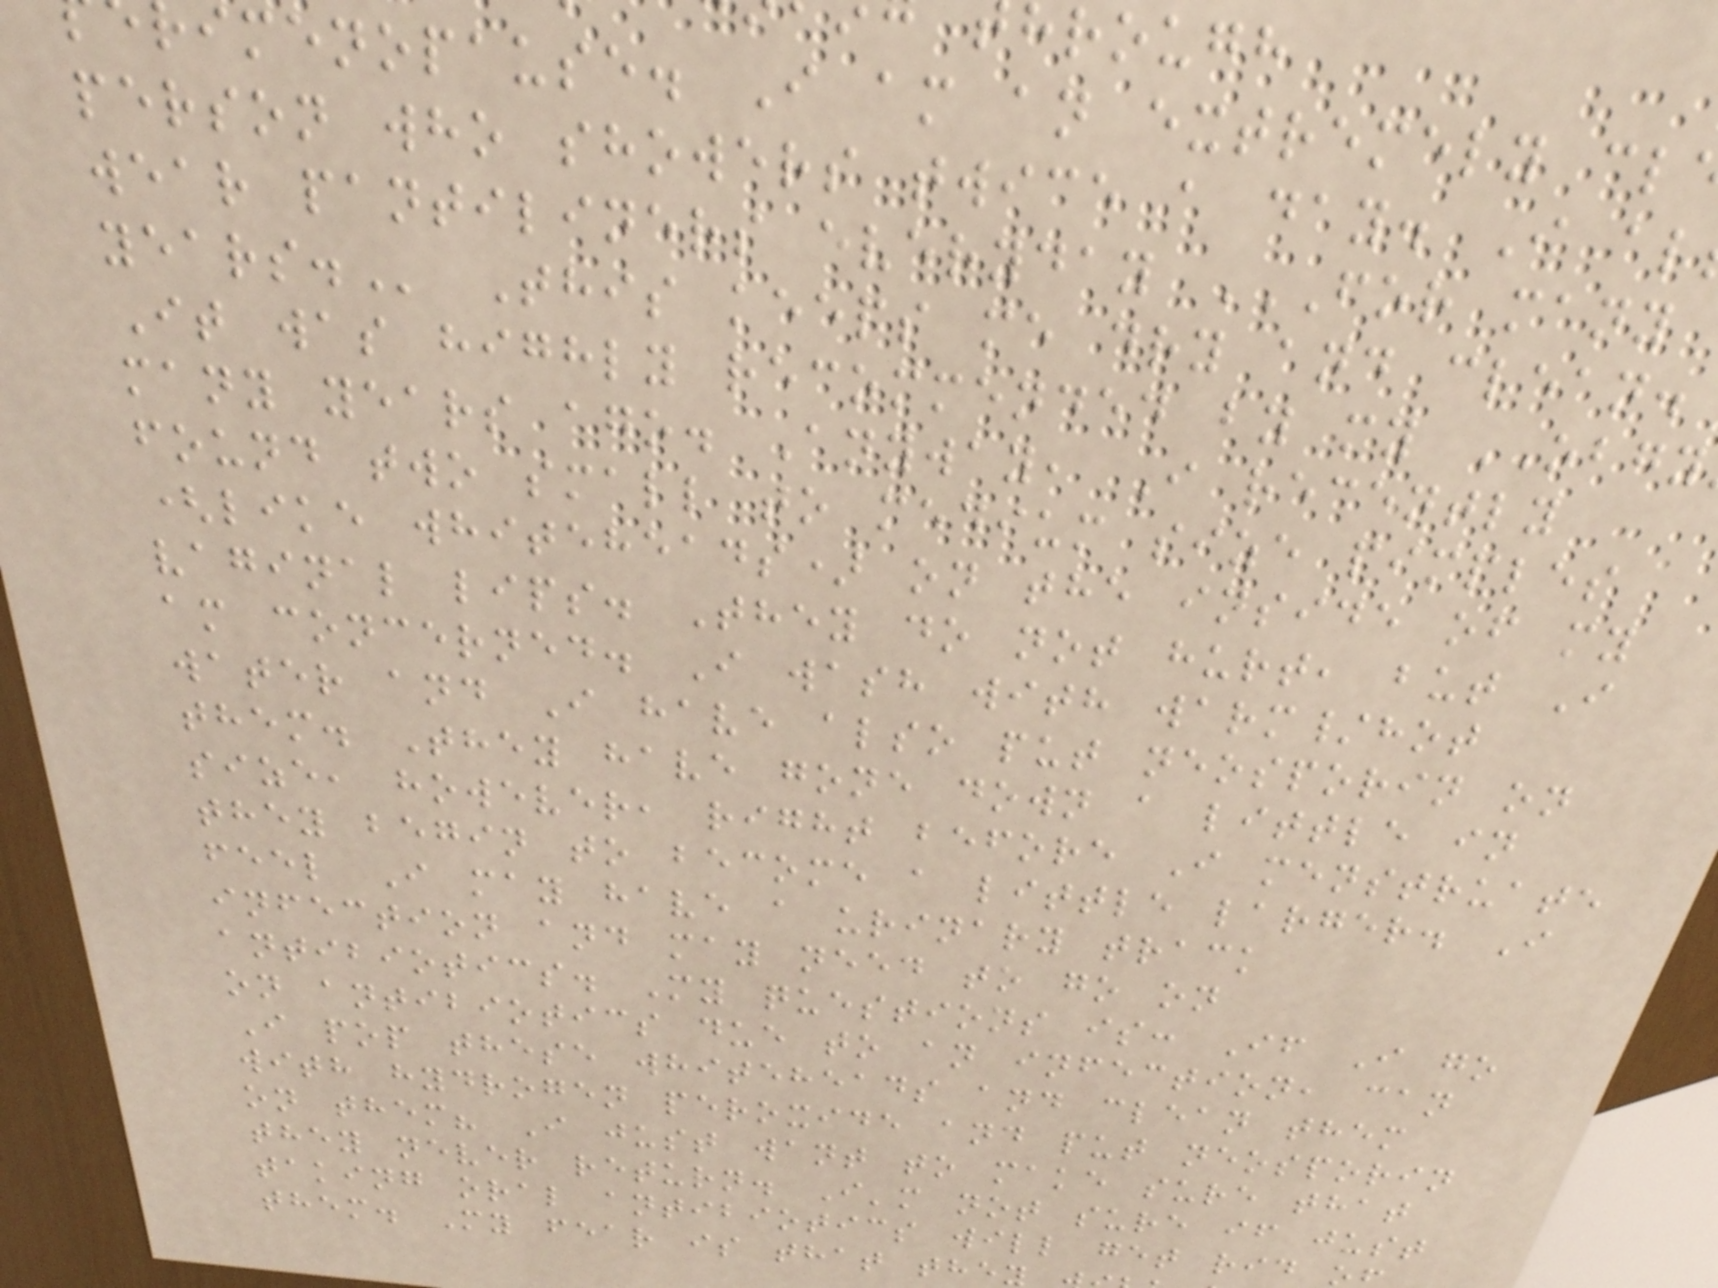imenopause. I am an extremely cl
person who showers twice a day. I al
wear pantiliners everyday FOR MANY
This keeps me dry and clean.
It was highly recommended by my OBGY
many years ago. Anyway, I recently
found two small to medium size pimples
(like whiteheads) on the inside of my
vaginal lips. They do not hurt, but I
am concerned. I wash with warm/hot
water and I have also put neosporin on
them. They have gone down a little in
size, however, right before I menstruate
they begin to become a little larger. I
feel I may have a urinary track
infection and may need to go on
antibiotics. My questions is: If I go
on antibiotics due to an infection, can
I pop these whiteheads and clean them
with hydrogen peroxide and put neosporin
on them? I just want to make sure that
they never return. I'm not sure if just
taking oral antibiotics will get rid
them. My fear is that the
